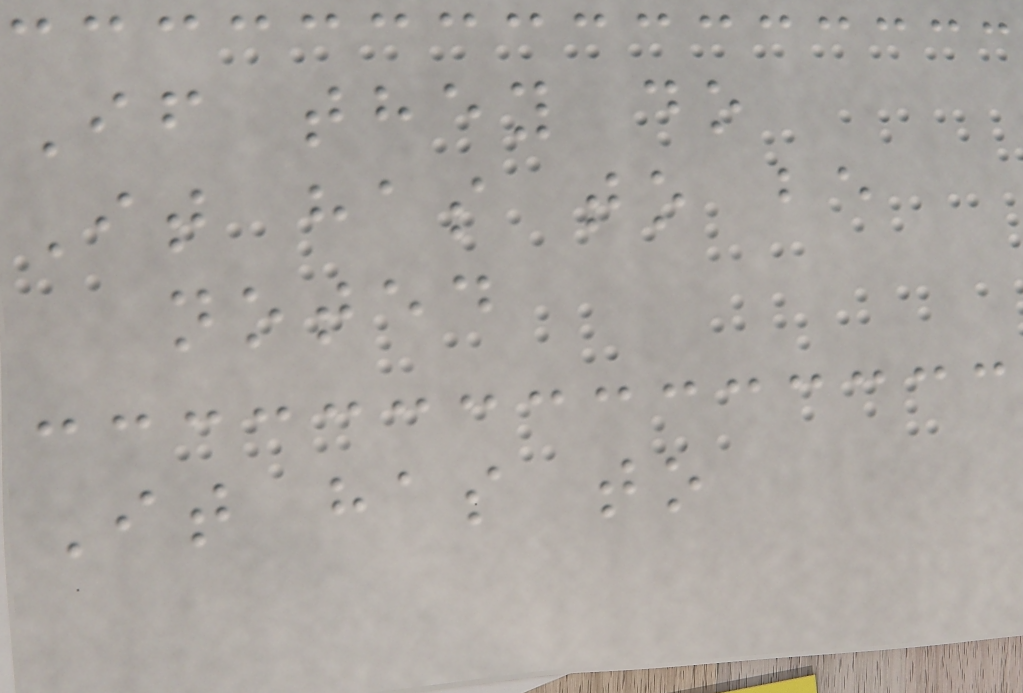If they do
It has to be
noted
It has to
